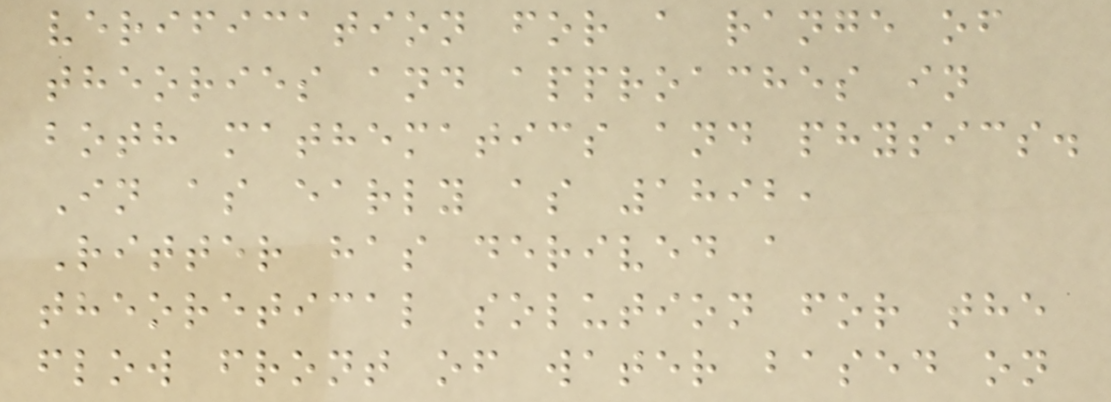verification for a range of
theories and approaches in
both mathematics and physics.
In as early as 1892,
Ritter has derived a
theoretical solution for the
flow front of water based on
